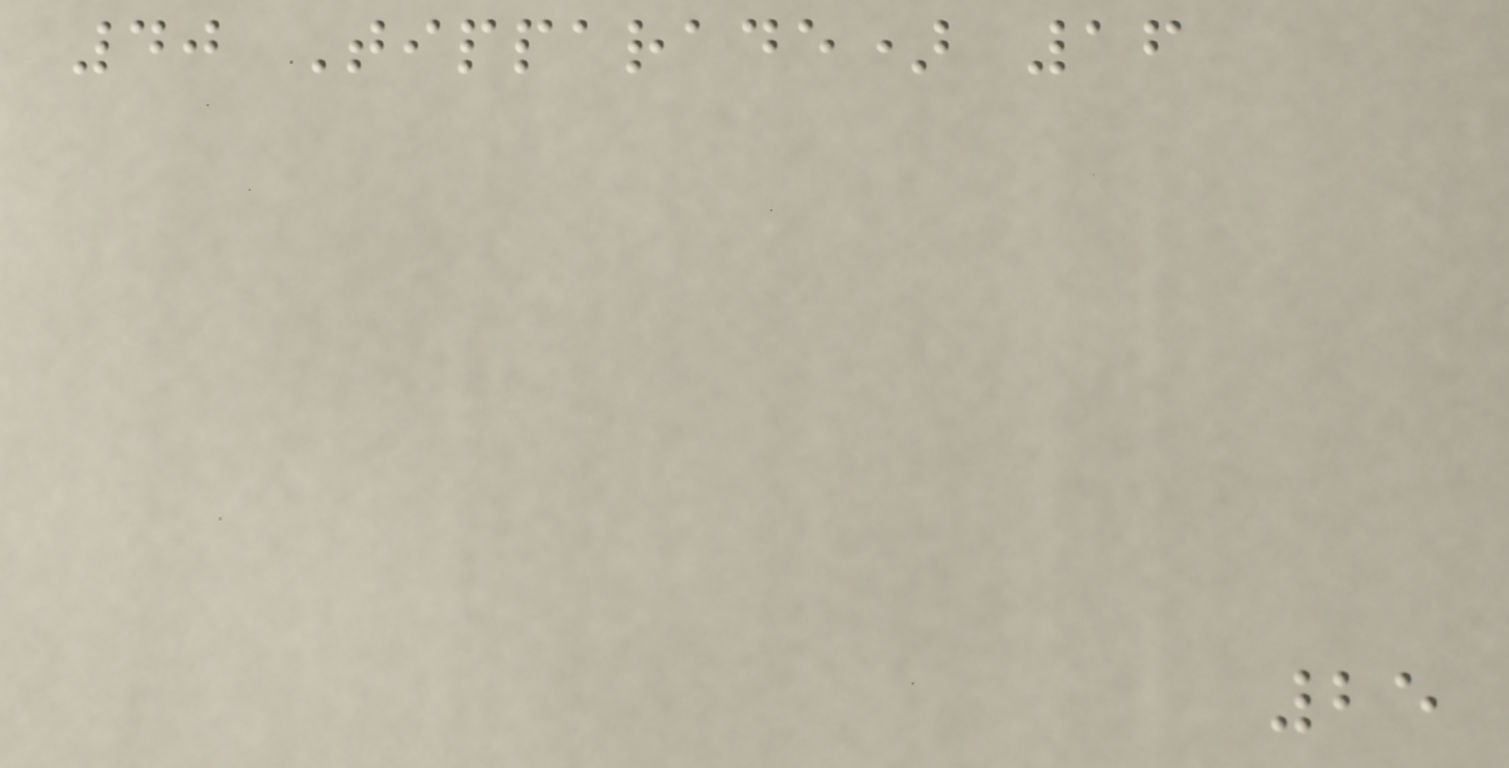40 Tipparade) 16
25
